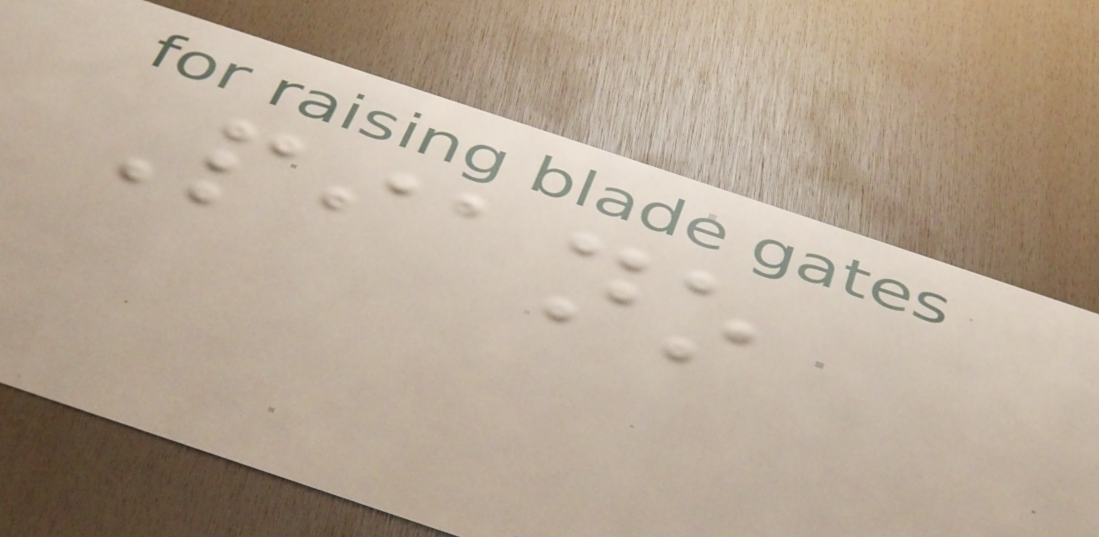Piano
